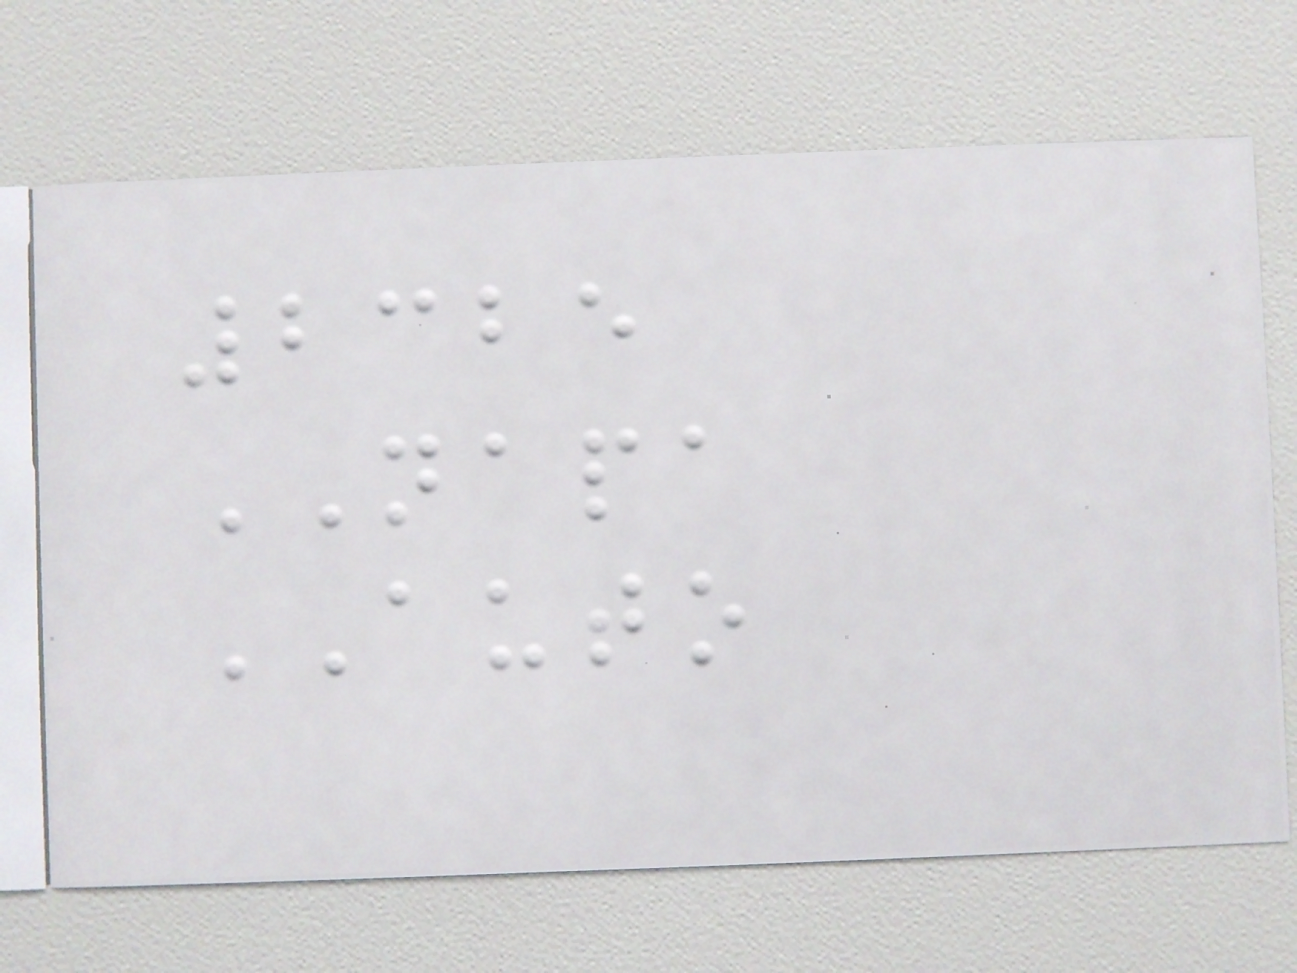2325
NAPA
AUTO
